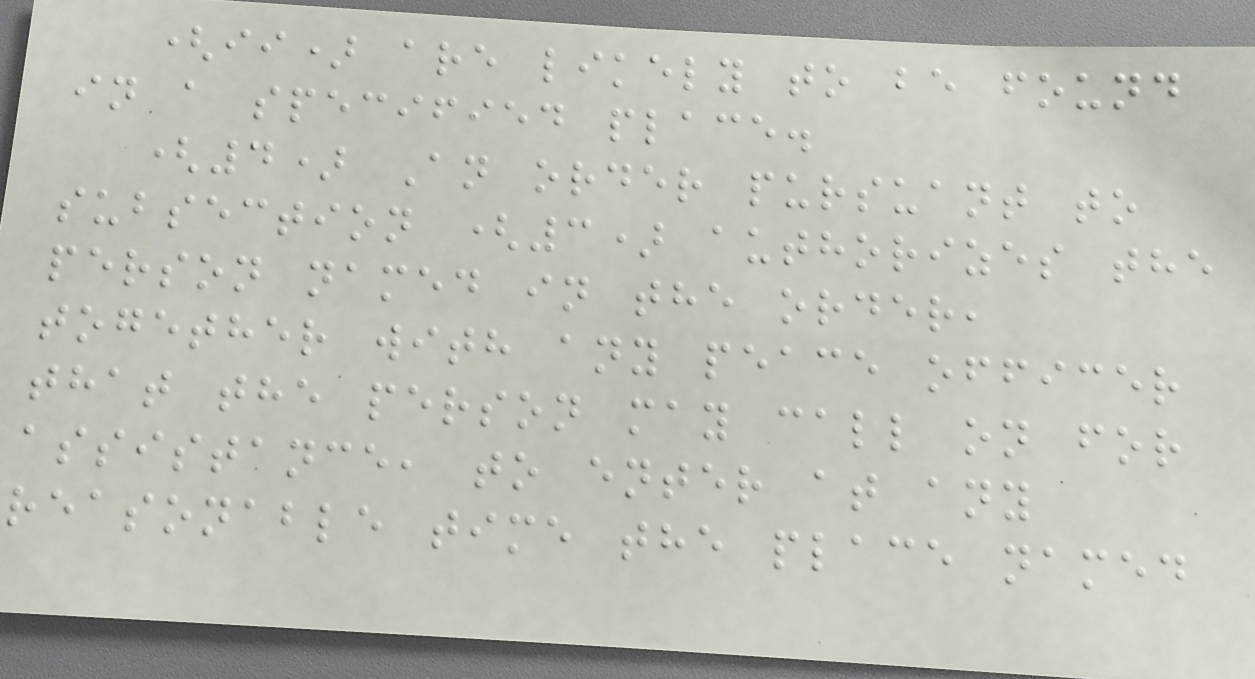(ii) are likely to be found
in a specified place.
(4) An order pursuant to
subsection (3) authorizes the
person named in the order,
together with any peace officer
that the person may call on for
assistance, to enter at any
reasonable time the place named
